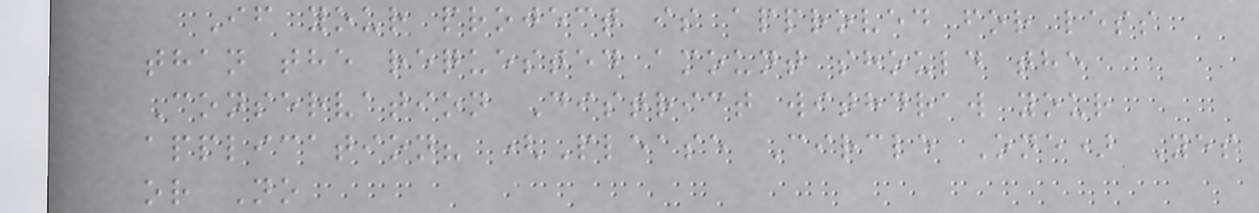If your project is approved for less
than the requested amount should the
Conservation District withdraw your
application? (Please Circle One) Yes
or No
